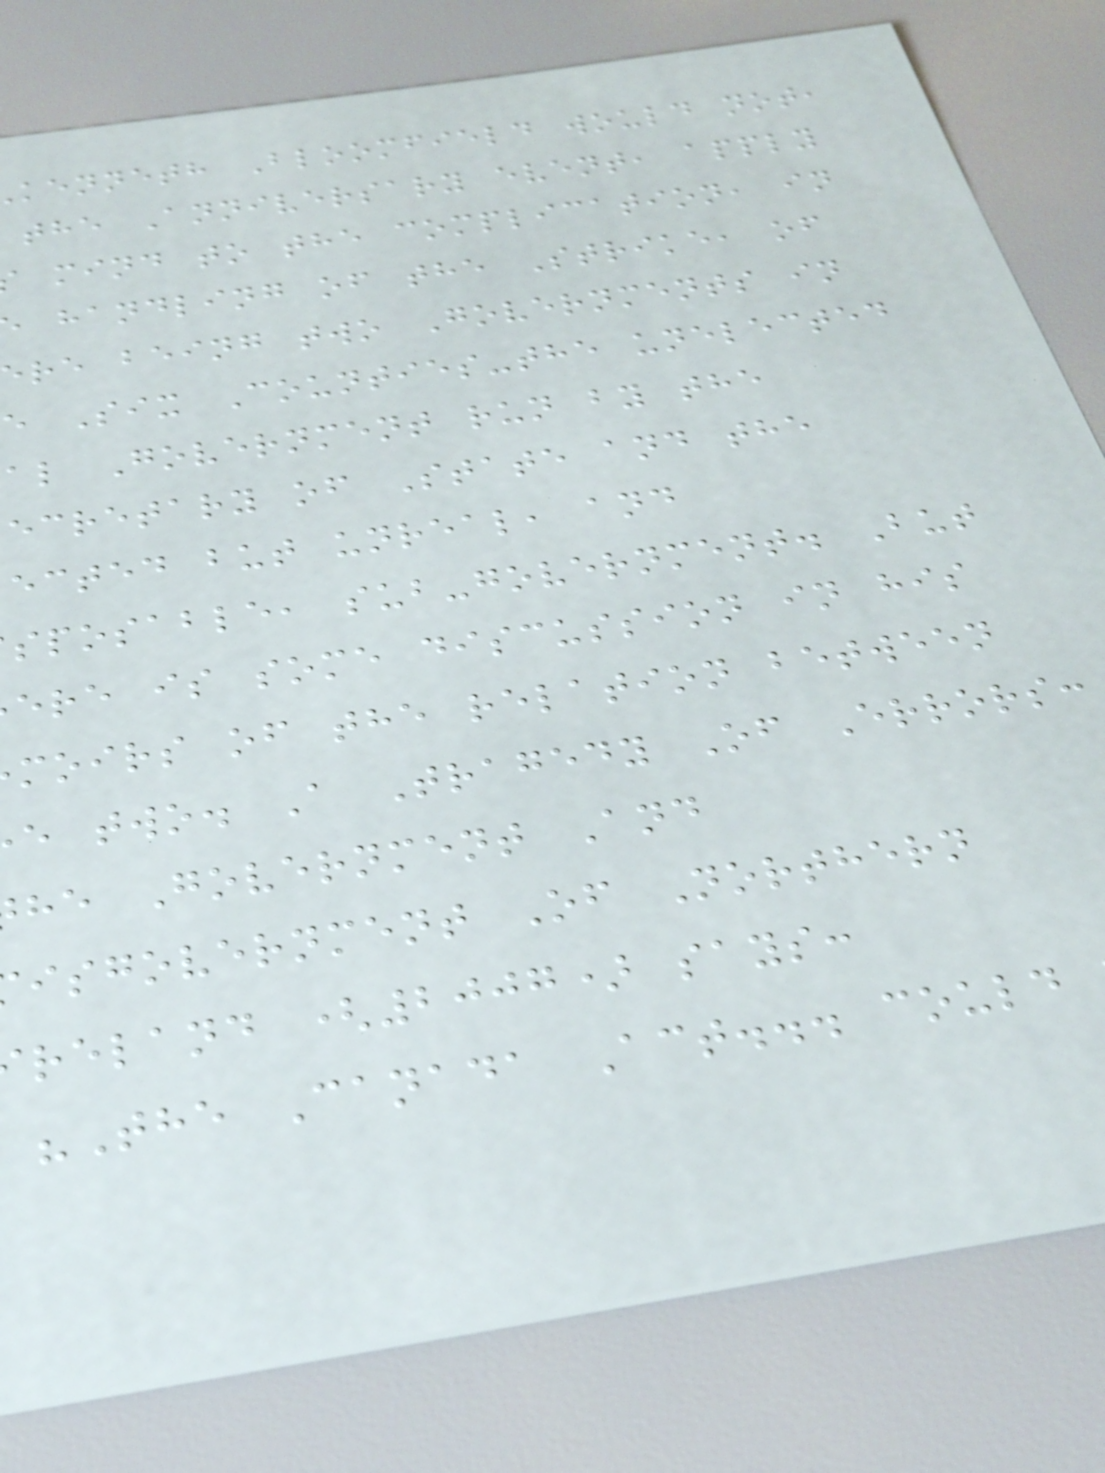kenneth Bloomfield would not,
the Anniversary event, apply
mind to the complication, in
handling of the Strike, of
ere being two Governments in
e Six Counties-the unelected
al Government run by the
ecretary of State and the
ected but unreal, and
sposable, sub-government. But
ere is some discussion in his
moirs of the relation between
e two. A Tragedy Of Errors:
he Government And
isgovernment Of Northern
reland (2007) says:
"The Canada Act... could
